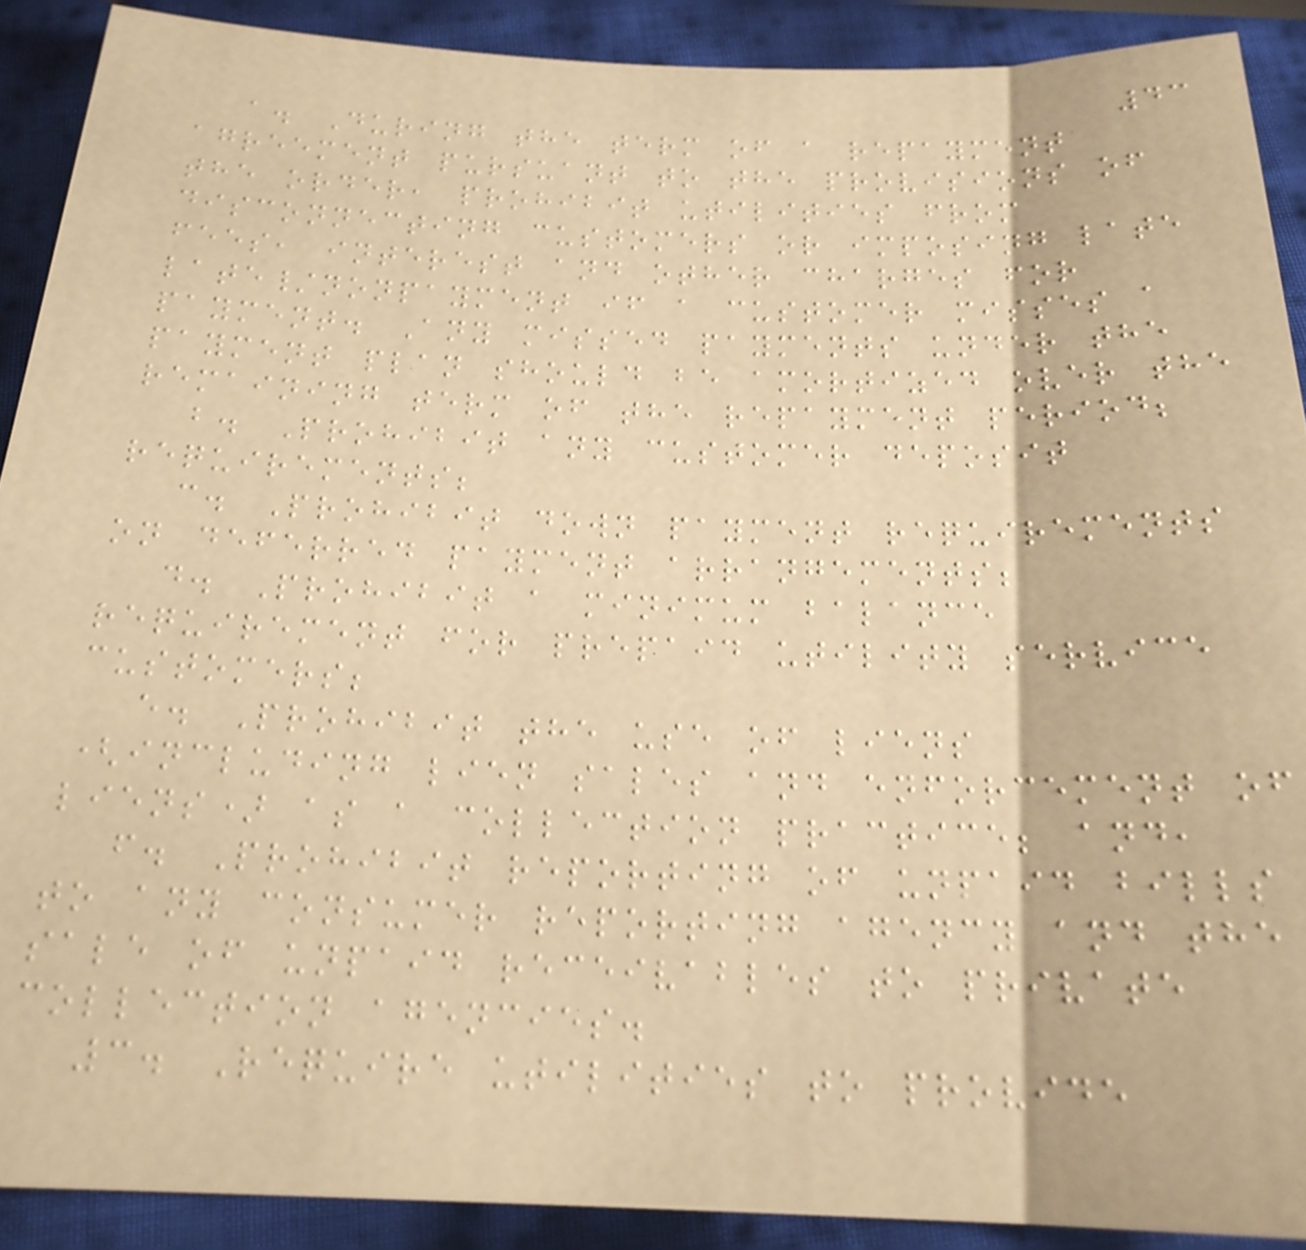43
a. During the term of a repayment
agreement pursuant to the provisions of
the order, prohibit utilities from
disconnecting customers or imposing late
fees, interest and other charges for
late/nonpayment if a customer misses a
payment. Any missed payments under the
payment plan should be amortized over the
remaining term of the repayment period;
b. Prohibit any customer deposit
requirements;
c. Prohibit down payment requirements
on deferred payment arrangements;
d. Prohibit a minimum balance
requirement for prepaid utility service
customers;
e. Prohibit the use of liens
(including lien sales and enforcement of
liens) as a collection practice; and,
f. Prohibit reporting of unpaid bills
to any consumer reporting agency and the
sale of unpaid receivables to private
collection agencies.
3. Require utilities to provide
